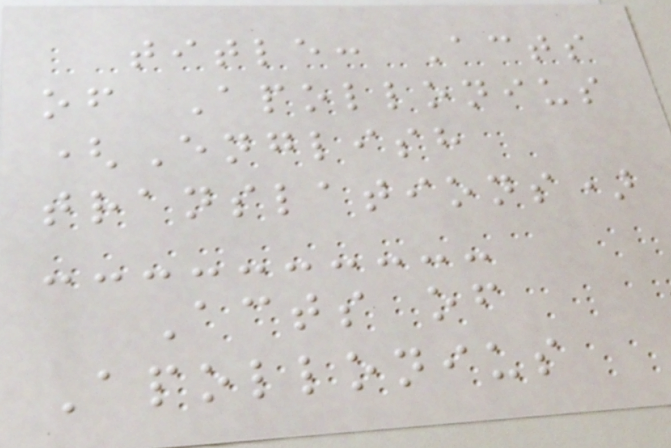title: Acts
of Apollonius
(English
translations)
Acts of
Apollonius
